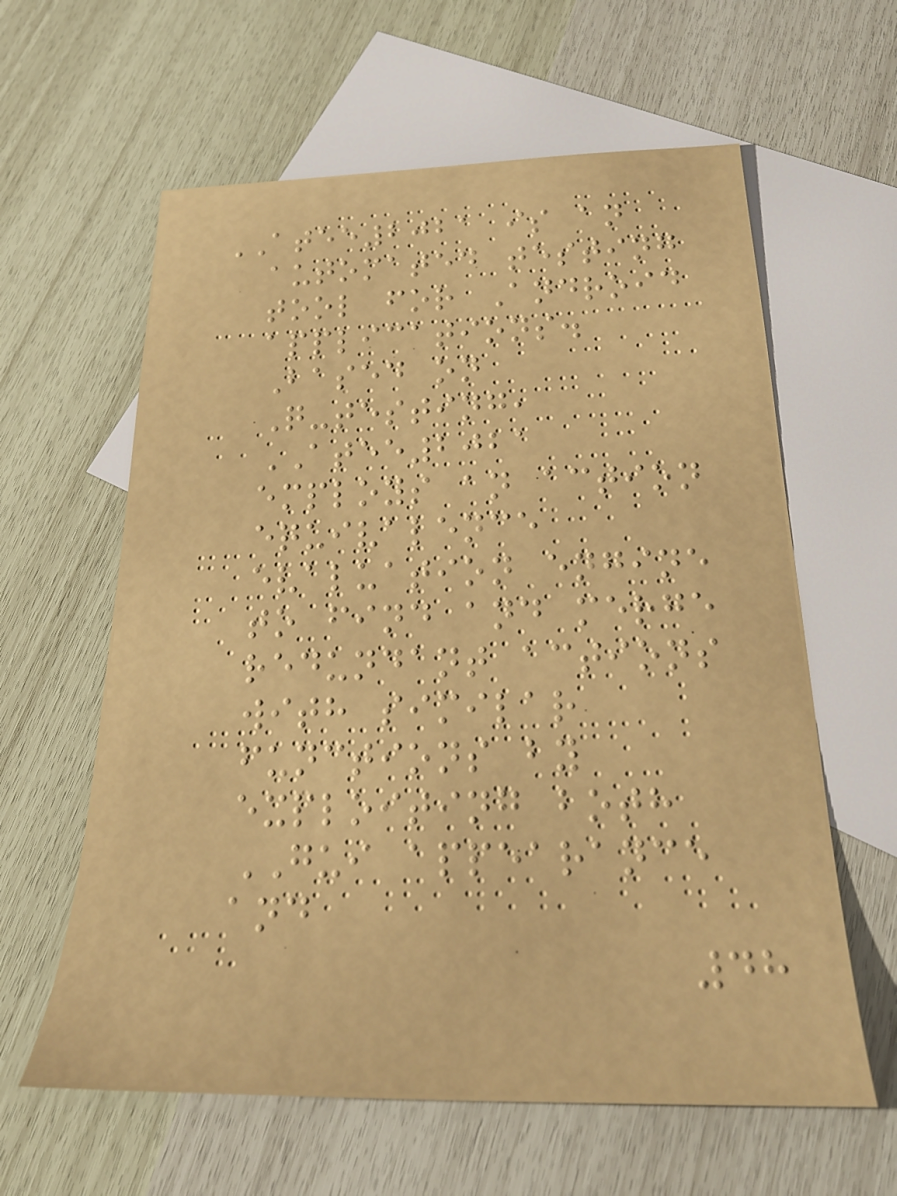ATEE2021 is an
automated testing
tool for Android
applications.
Based on
Q-testing,
ATEE2021
employs an action
equivalence
evaluation engine
to find and merge
redundant actions
with similar
functions by
exploiting both
GUI appearance
and
48
